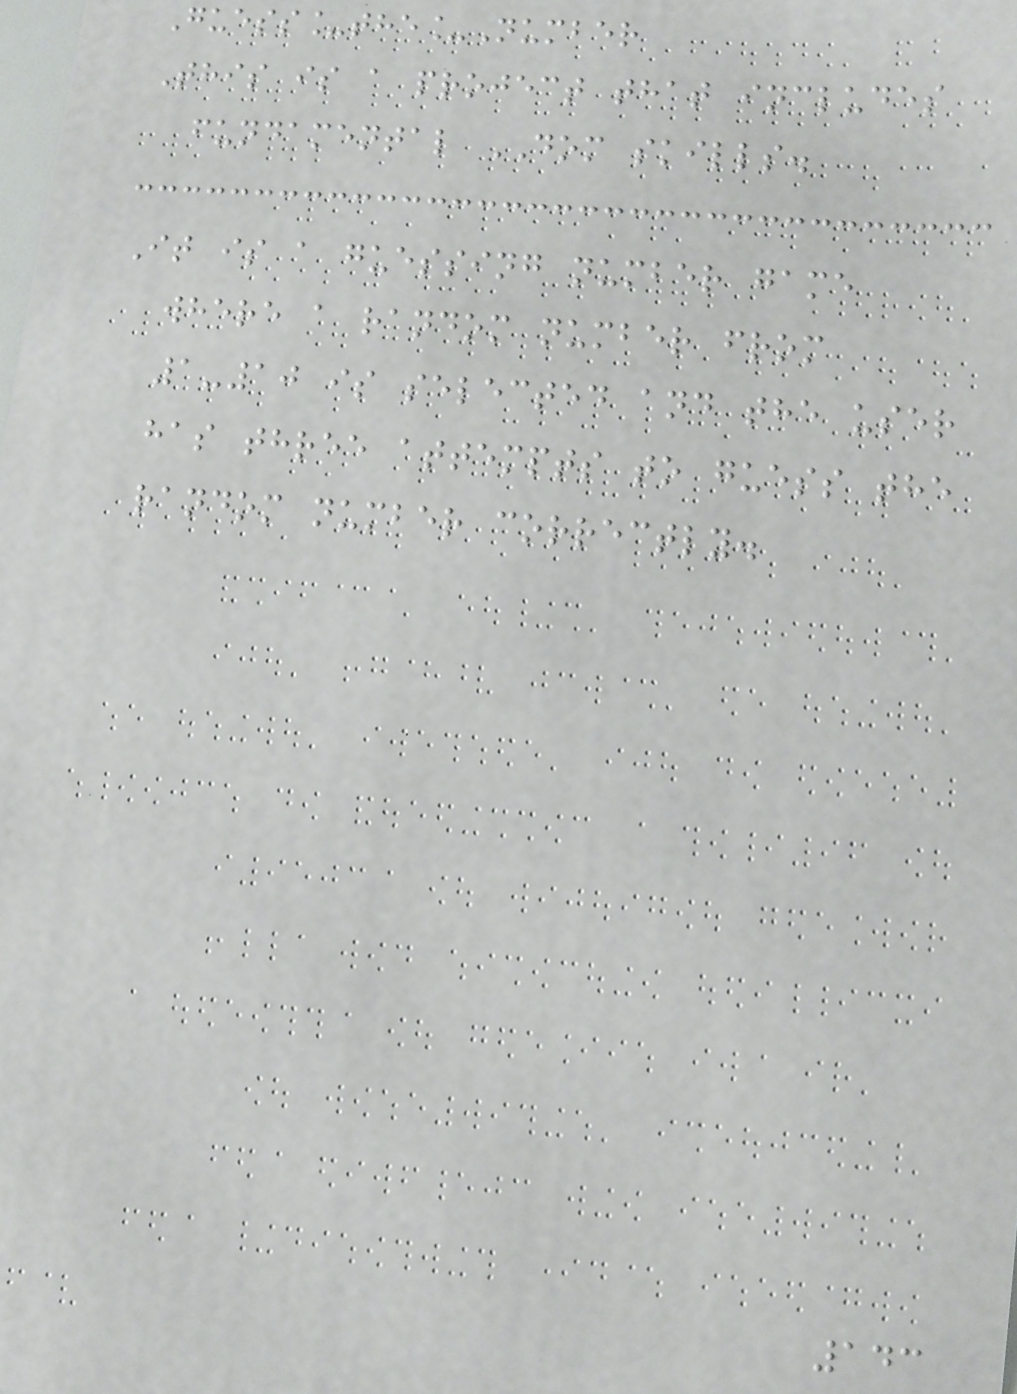Guess_the_Number
This is a project that includes
fundamental DOM skills.
It is a guessing number game
where a random number from
1-10 is selected and the user
has three attempts to guess the
random number correctly.
143
